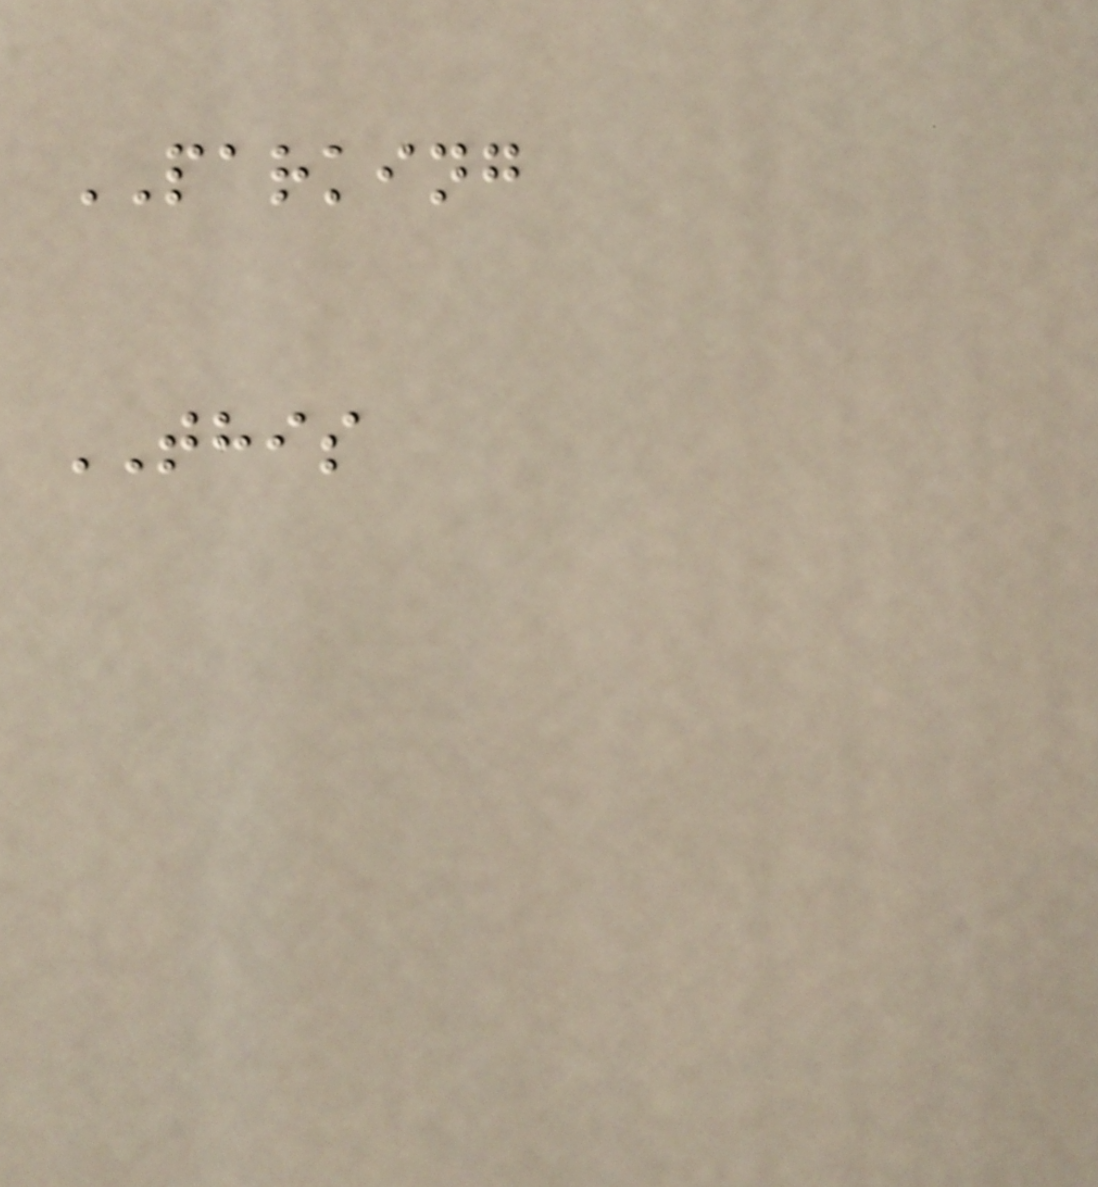PARKING
THIS
